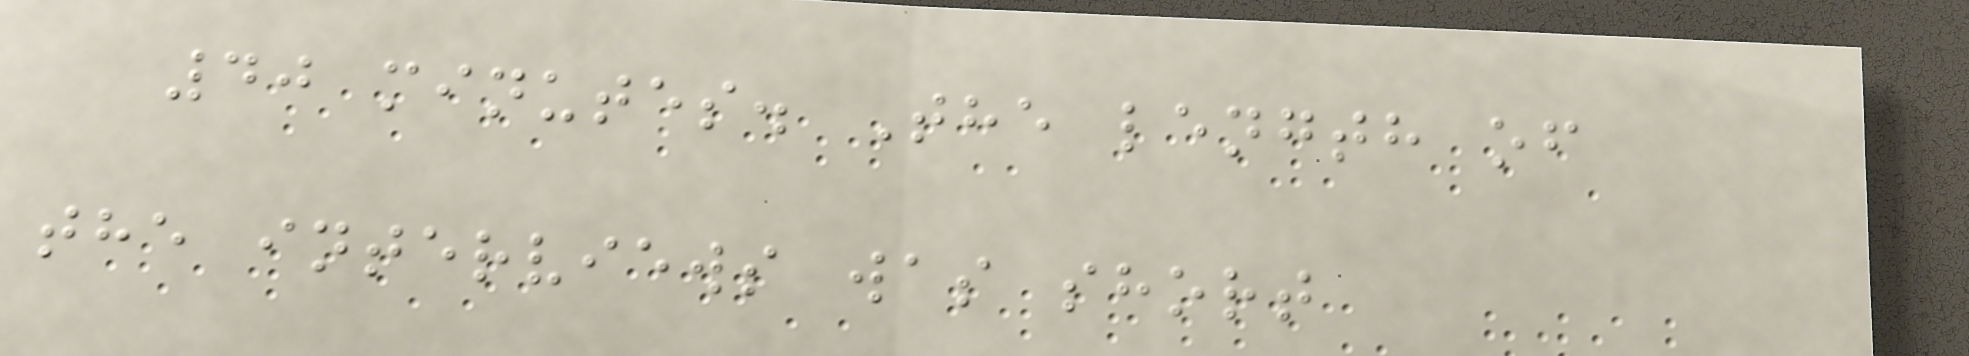40 minutes. The length of
the interviews was short
